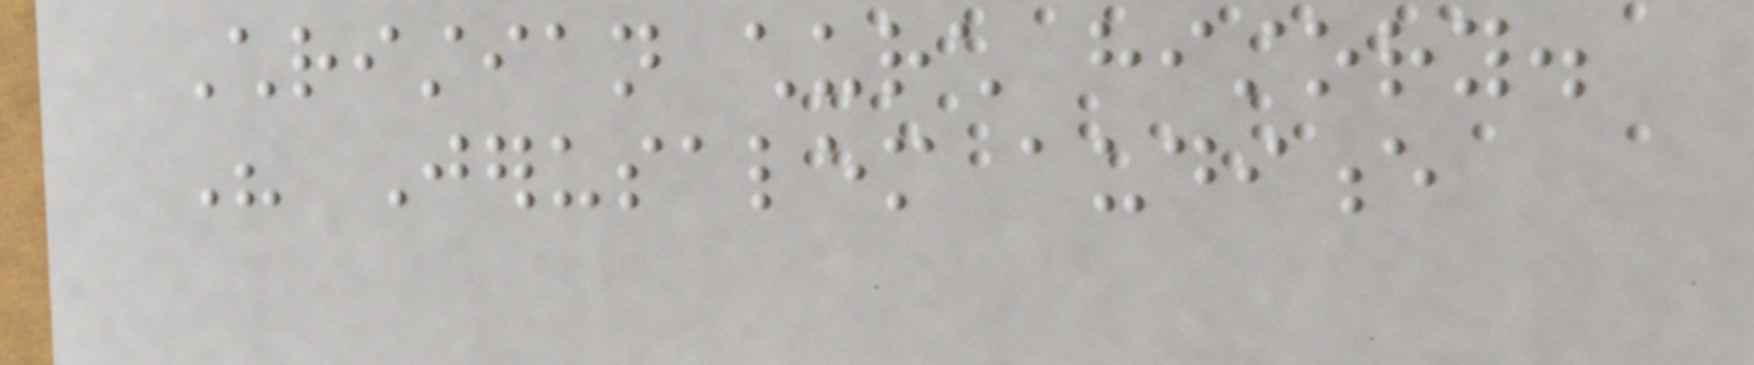Christian church history.
His Jerusalem audience
